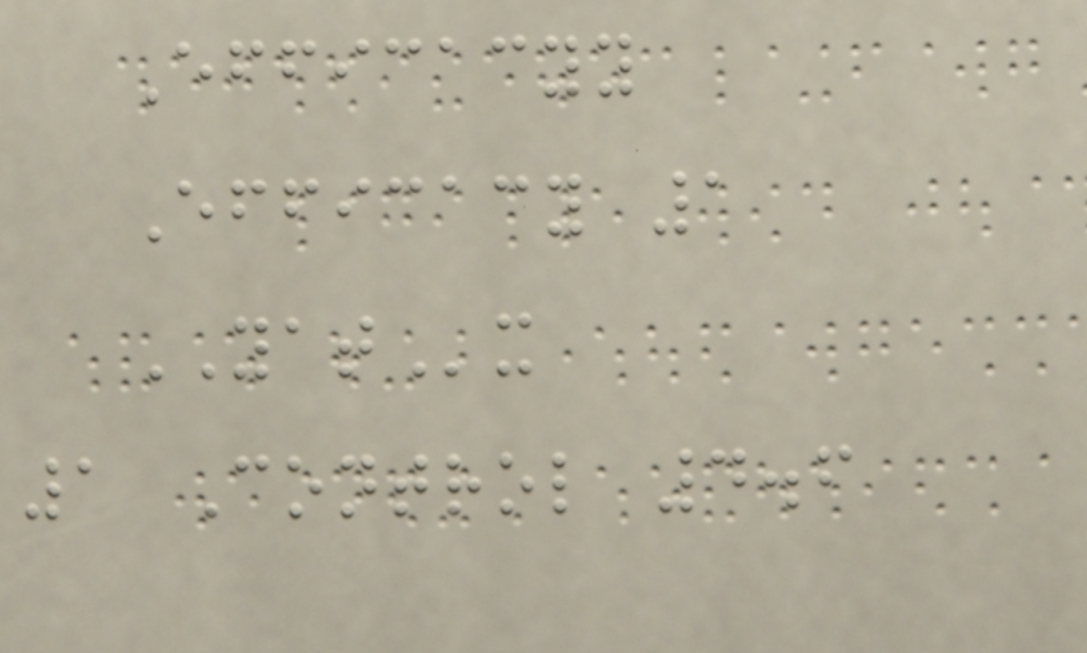Efficacyy
Efficacy 1
YATx
1 Control 4.6
